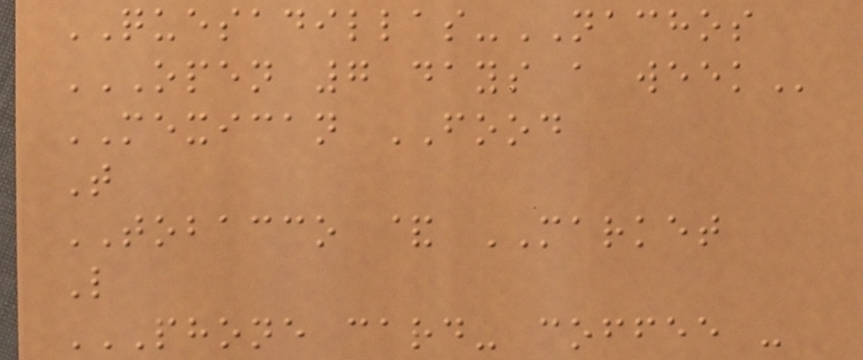QUESADILLAS-NACHOS
OPEN 7 DAYS A WEEK
MEXICAN FOOD
T
TOBACCO & MARKET
L
PHONE CARD- COFFEE -
